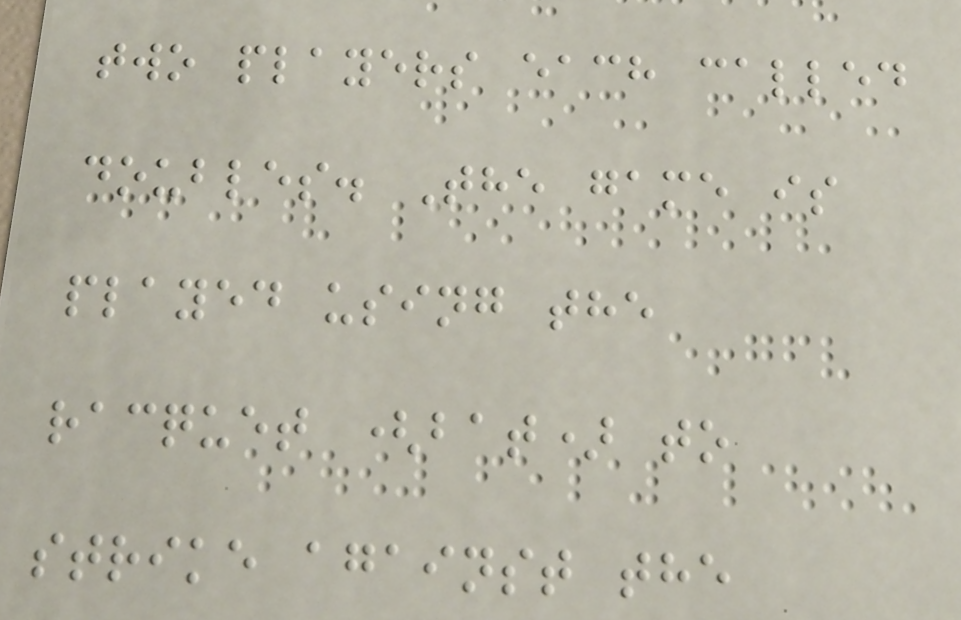two players each called
doubles. The game is
played using the
racquet (bat) to
strike against the
